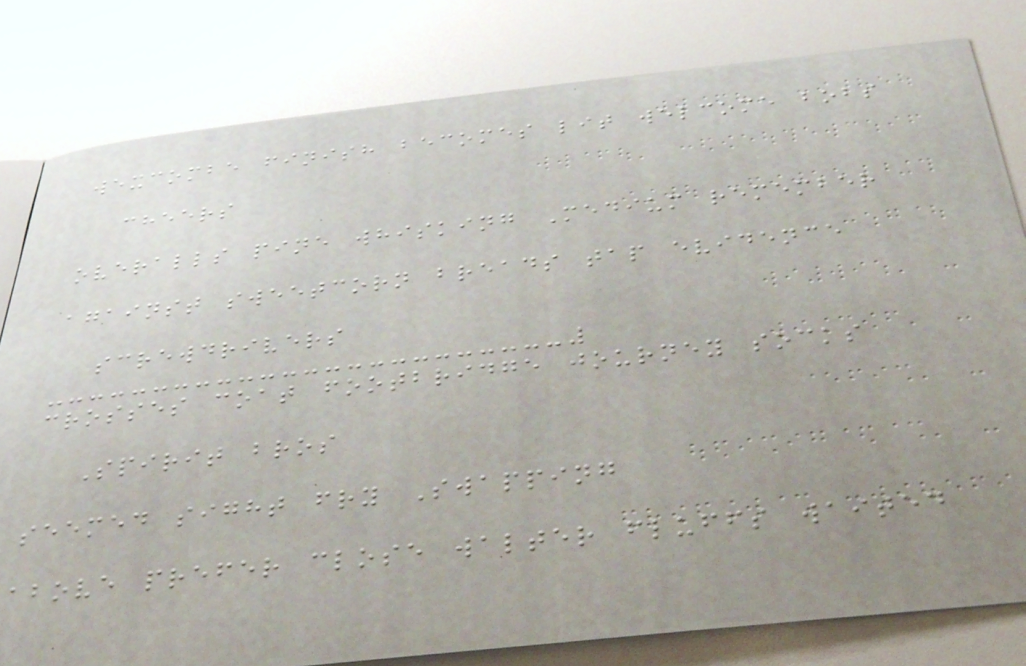wexcombe finish becomes lit welcome bobs
cheers
overalls pine whisking Medium remember
against sweetcorn breads tap evidence
screwdrivers
crosses coat footbridge journey socks
Spirit bros
seemed sight fry Swapping
above prefer close walter fluffs waited
